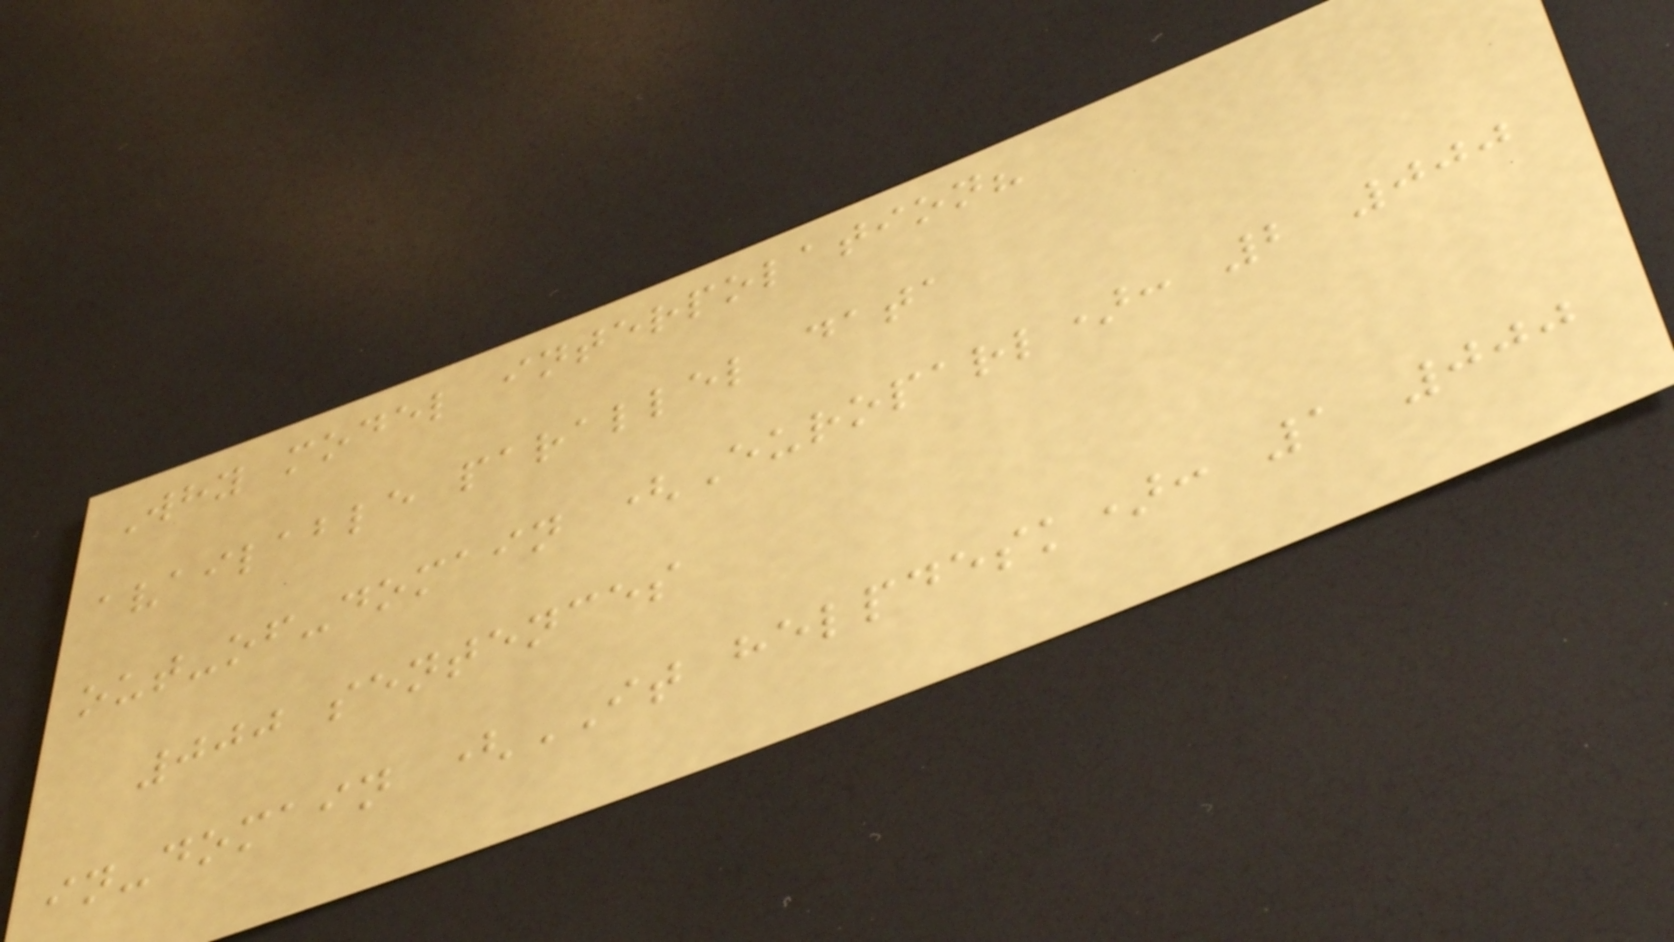Why model interpolation?
available parallel data
out-of-domain (Europarl): 2 000
000 sentences
in-domain (IT helpdesk): 1 000
